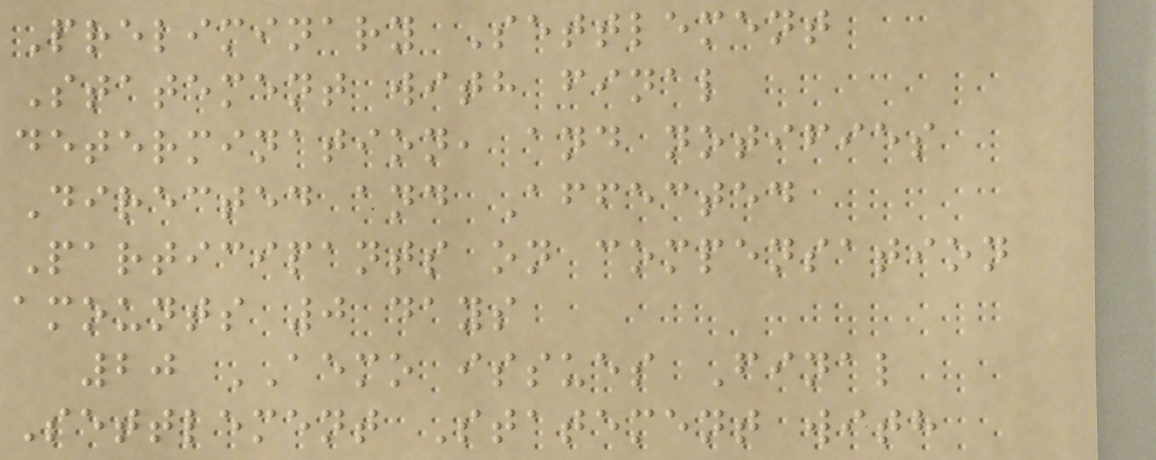Preliminary Settlement
Statement with final
determination, and notifies
Directed and Affected
Participants on compensation
amounts 0 days
20 AEMO issues Final
Settlement Statement with
